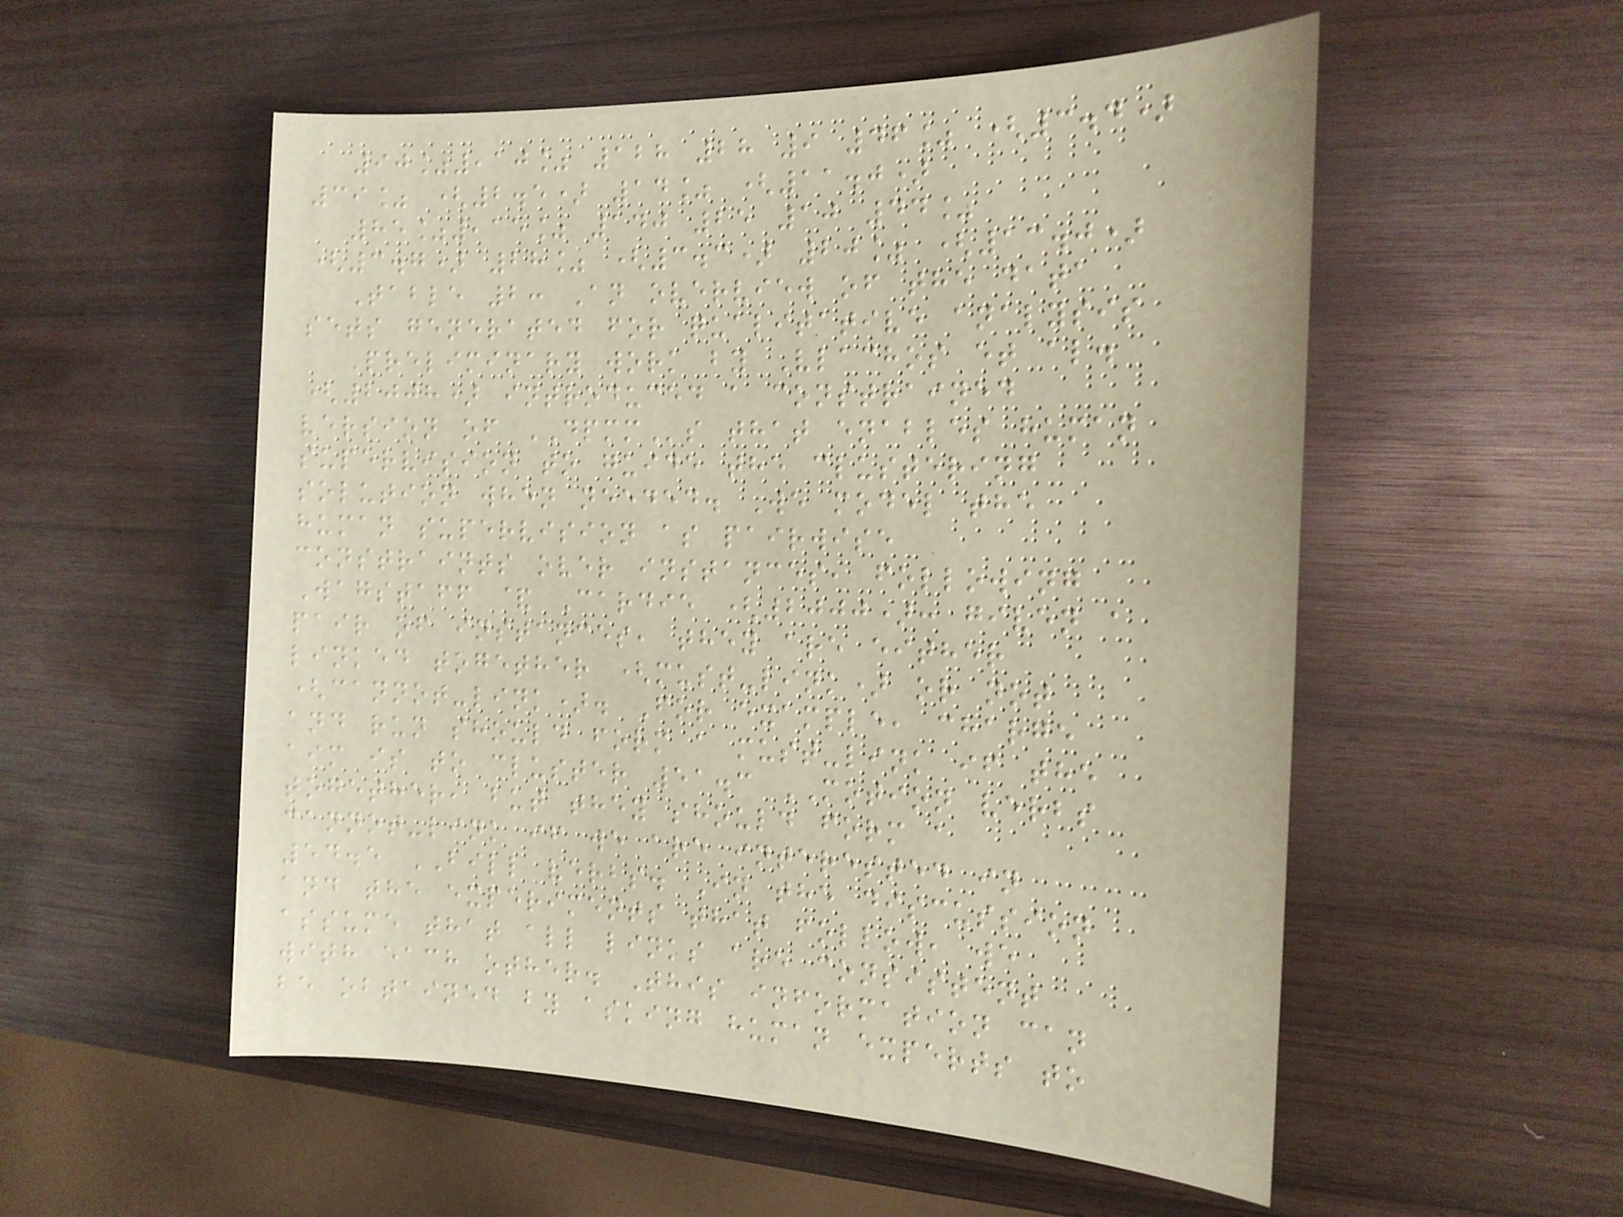90%,10% 128 28 9 46% (3.4)
39% (2.5) 14% (11.0)
85%,15% 140 25 10 44%
(3.7) 28% (3.3) 20% (13.0)
Table 2: An overview of the data
sets generated for qualitative analysis
Preliminary work by Vlachos et al.
(2008) introduced a constrained
version of DPMMs that enables human
supervision to guide the clustering
solution when needed. We model the
human supervision as pairwise
constraints over instances, following
Wagstaff & Cardie (2000): given a
pair of instances, they are either
linked together (must-link) or not
(cannot-link). For example, charge
and run should form a must-link if the
aim is to cluster 51.3 MOTION verbs
together, but they should form a
cannot-link if we are interested in
54.5 BILL verbs. In the discussion
and the experiments that follow, we
assume that all links are consistent
with each other. This information can
be obtained by asking human experts to
